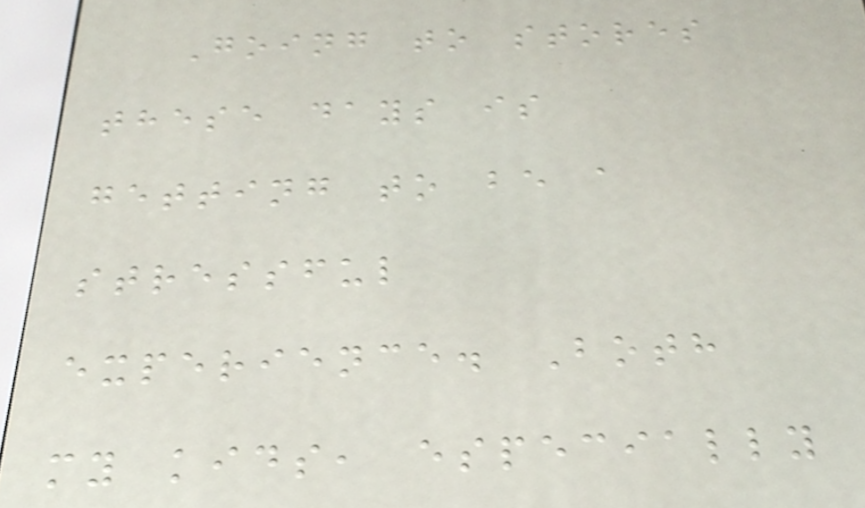Going to stores
these days is
getting to be a
stressful
experience. Both
my kids, especially
